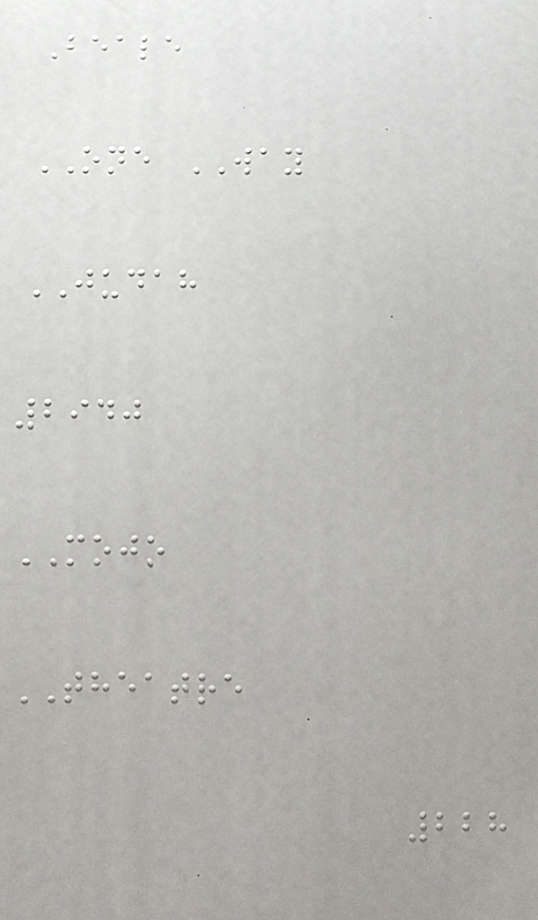Beale
ONE WAY
JUDAH
2940
MOJO
THEATRE
228
